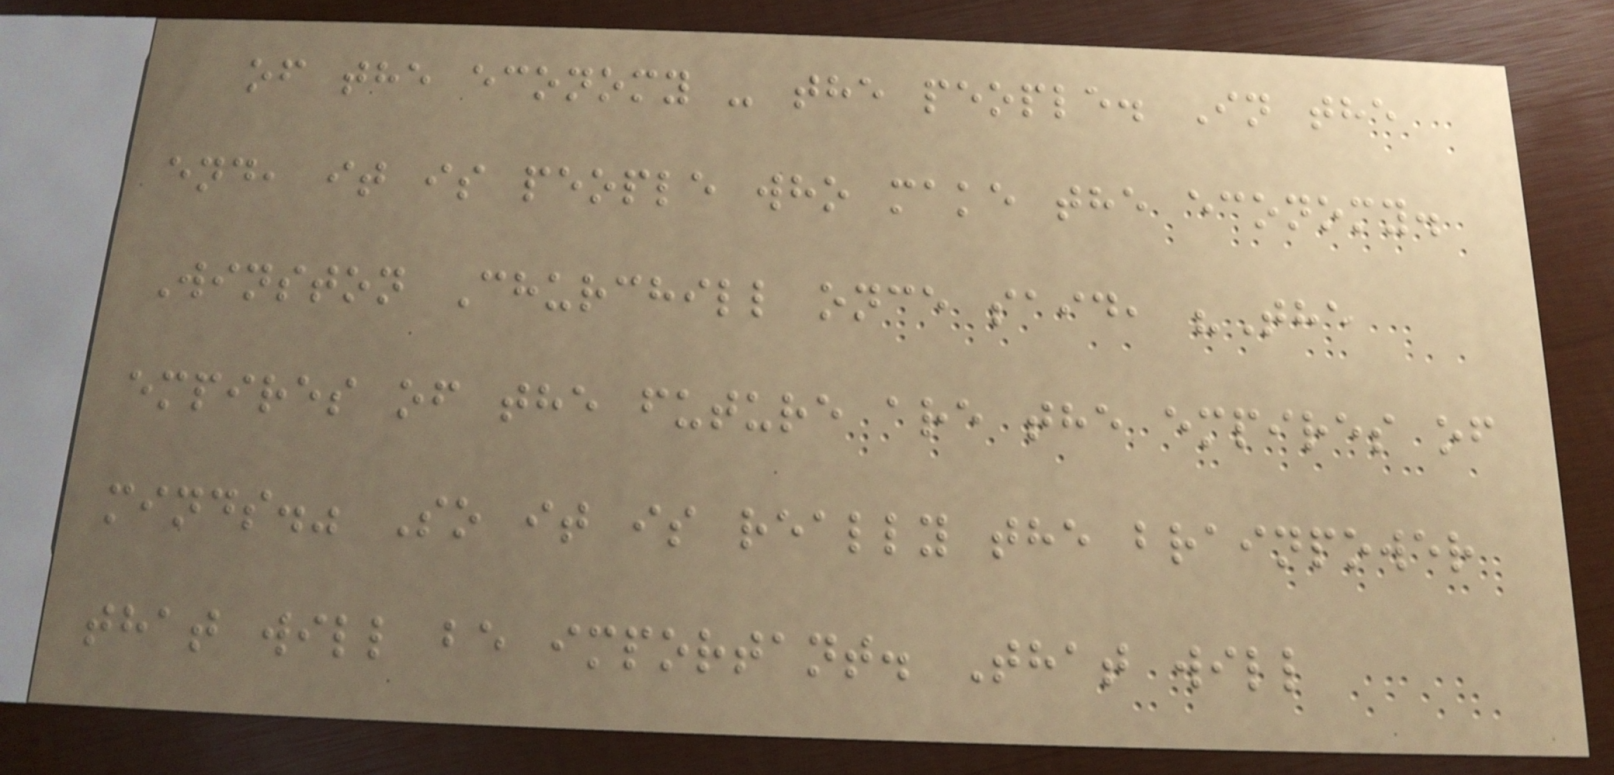of the economy - the people. In the
end, it is people who make the economy.
Winston Churchill once said, "The
empires of the future are the empires of
minds." So it is really the brainpower
that will be important. That will
